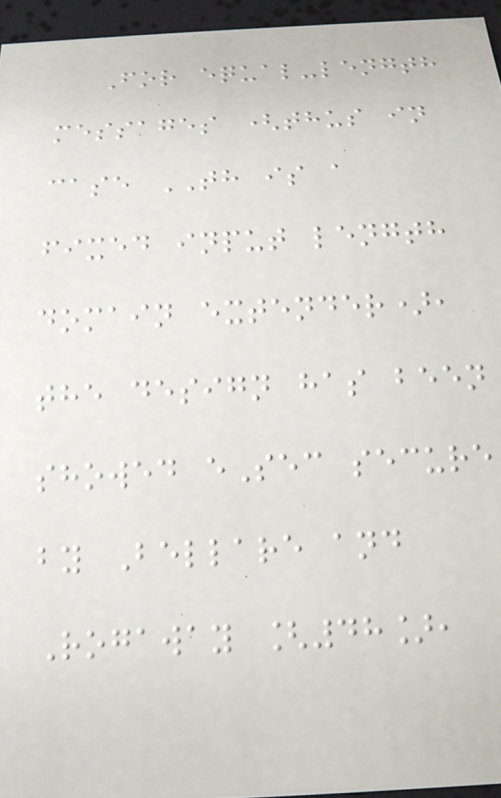For equal-length
messages (thus in
case TH is a
fixed input length
domain extender),
the design has been
showed eSec secure
by Bellare and
Rogaway [48],
